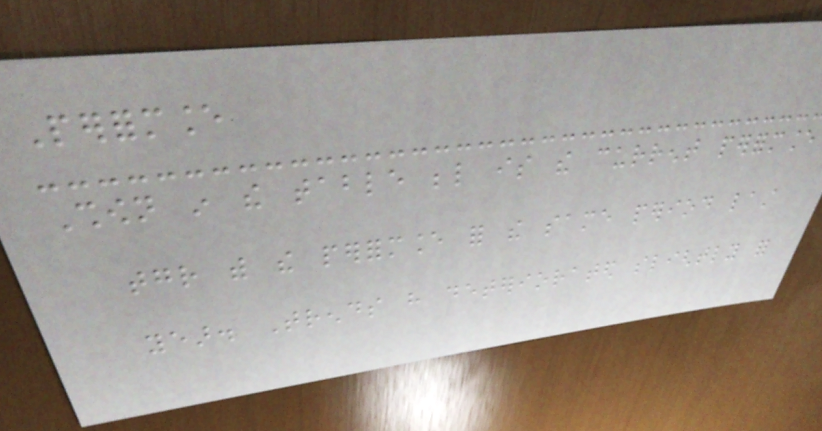Performance
Shown in the table below is the current performance
together with the performance for the same period last
year. Trends have deteriorated slightly for
